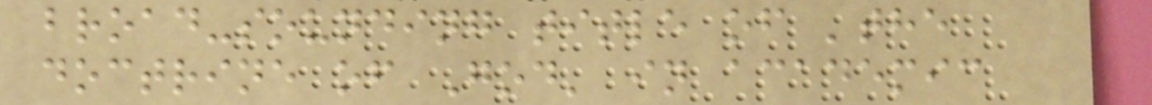broad-sounding title of 'the
doctrine of God' in academic
